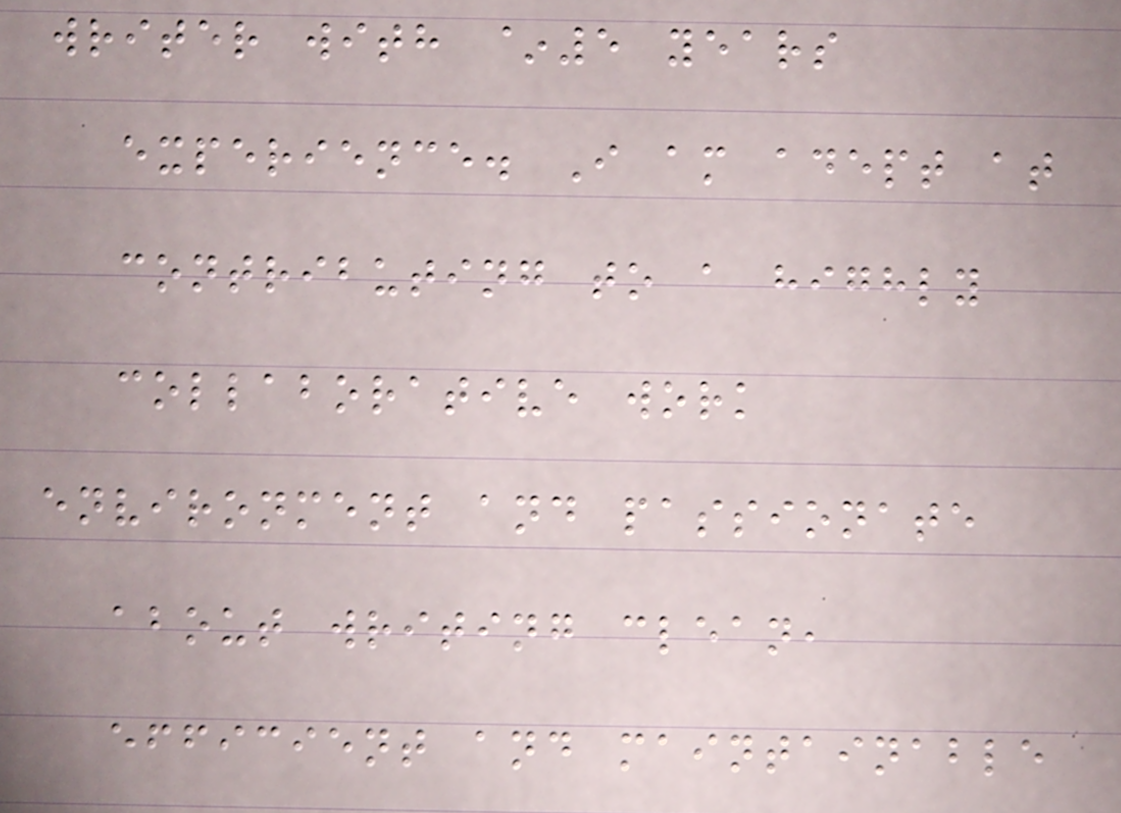writer with ~5 years
experience. I am adept at
contributing to a highly
collaborative work
environment and passionate
about writing clean,
efficient and maintainable
